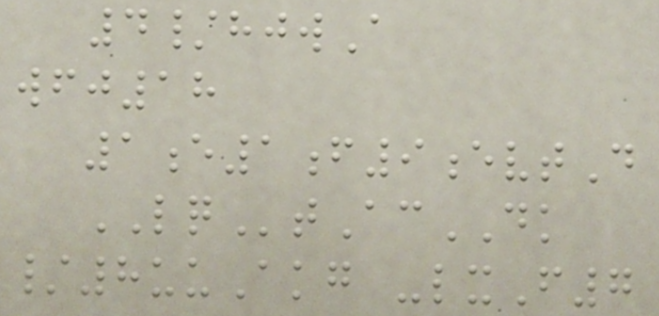4/hjwA
wfj18
1e1f9evtD
LQtAcDK
/8uuAkg -lxF7
